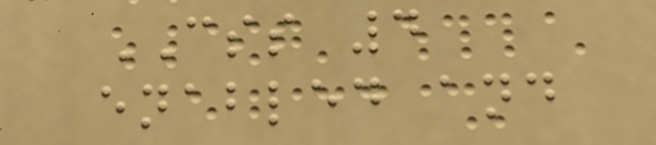CSS 4
enabled and
